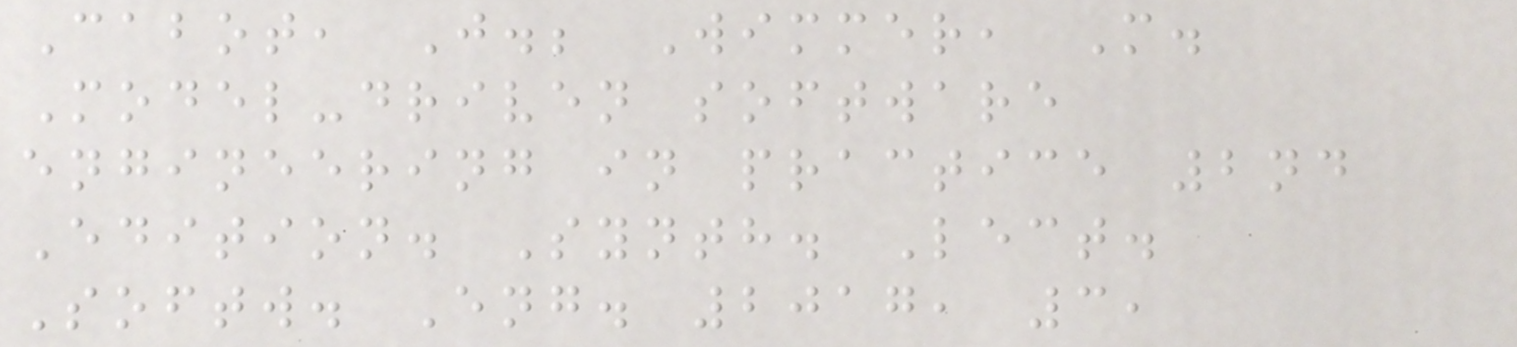Cabot, J.; Wimmer, M.
Model-driven software
engineering in practice 2nd
Edition. Synth. Lect.
Softw. Eng. 2017, 3,
